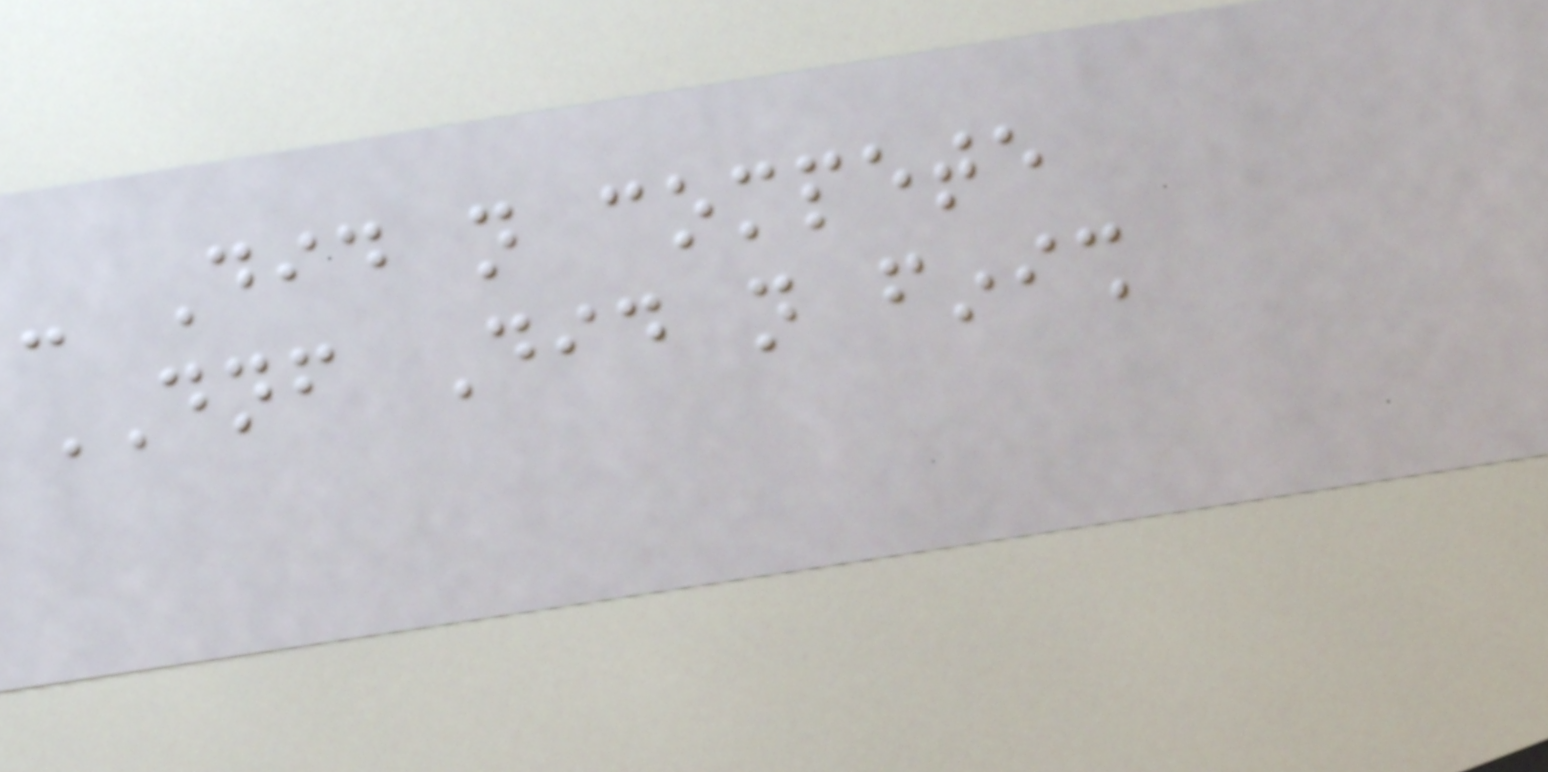- Did not compete
DNF Did not finish
